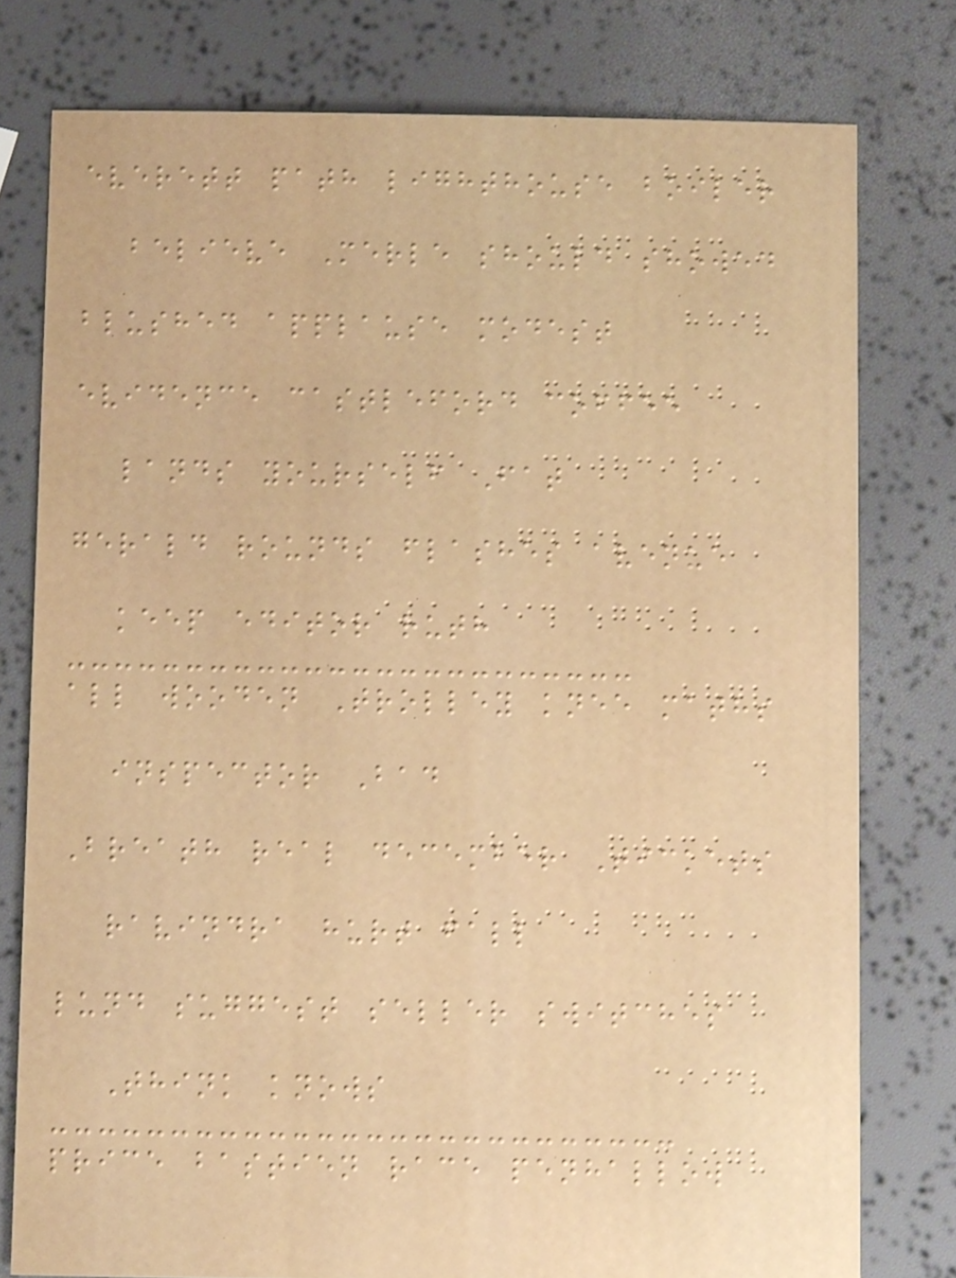everett path lighthouse boiler
believe Merle should showed
blushed applause modest
evidence castleford coffee
lands yourself Fat
gerald rounds flashes avenue
keep editor ruth
all wooden Trolley knee maths
inspector Bad
Breath real december Tickets
ravindra hurt fall
lund suggest seller switches
Think knows
price bastien race penhallow
